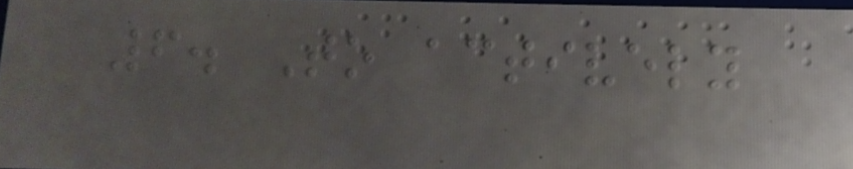6. To actively
